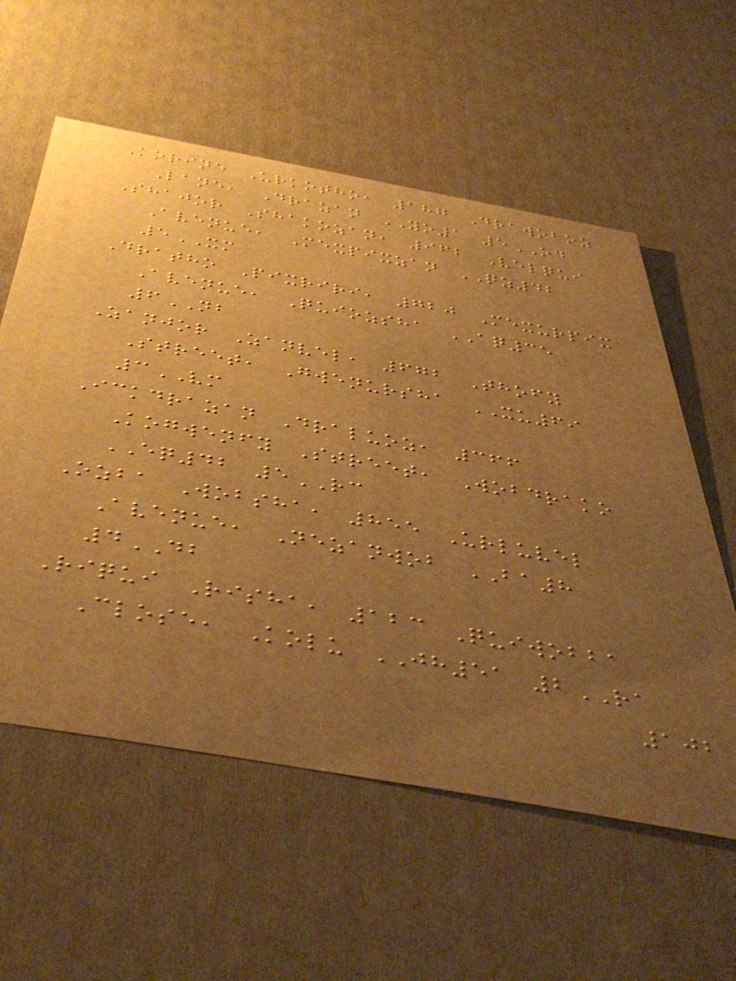Korine Urkotho, 187 Drawoboz
Lane, Drazan YO1 5OD
Shajor Shakozan, 962 Velqui
Avenue, Mexpixzan QZ42
5XM
Dratho Pixriri, 720 Mexurpix
Avenue, Quiozsha AQ35
6NB
Zanjor Zanvel, 672 Thofy
Street, Gwenursha XU69
3VM
Ickdrazan Draluoz, 366
Kogwenfy Street, Wobdrako
EQ42 5RC
Ozba Wobsha, 855 Urluvel
Avenue, Nezanwob BA8
4DB
Riqui Risha, 123 Quiwobba
Close, Kolu JH51 2RA
102
